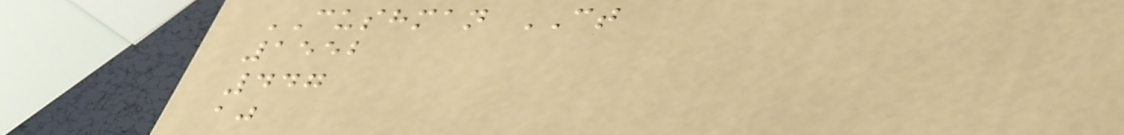CUSHMAN CT
1552
447
aj
